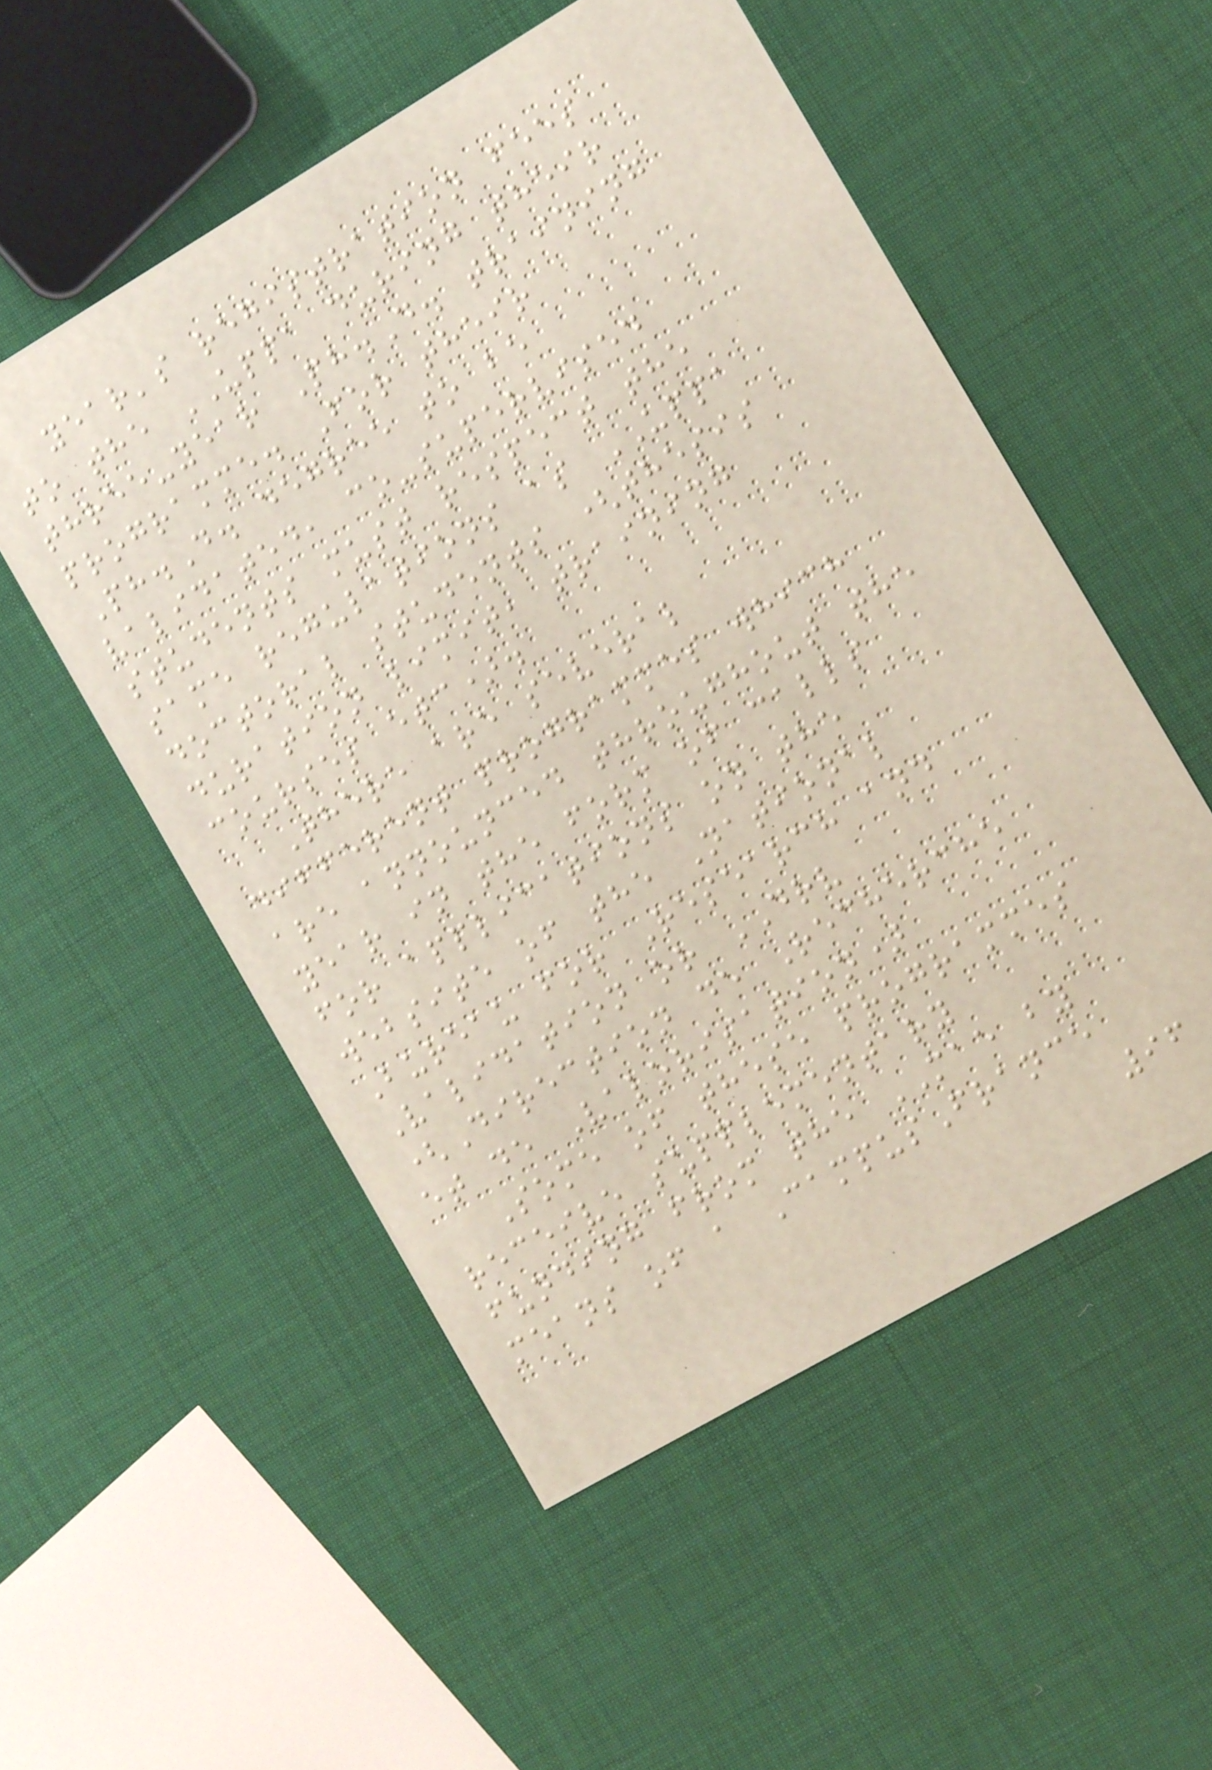year's registration fees
to the UPPA during their
three-year Ph.D. training
programme. For their
Ph.D. degree to be
validated, co-supervised
students must respect the
same regulations as UPPA
doctoral students (thesis
duration limit, training
courses etc).
There are several
different programmes which
are announced throughout the
year in the form of calls
for applications on the
website of the National
Bureau for Research and
Validation or DRV
(Direction de Recherche
et de Valorisation)
Some of these programmes
receive supplementary
funding from the MAE by
means of a CampusFrance
96
